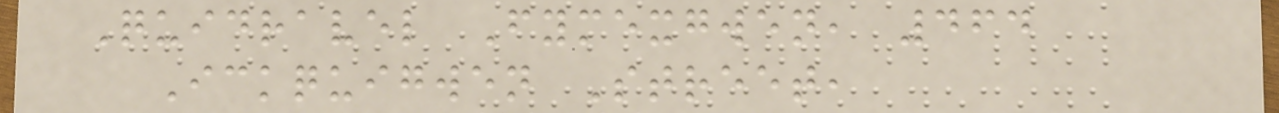Quidravel Fymexgwen, 464
Ickquigwen Street,
